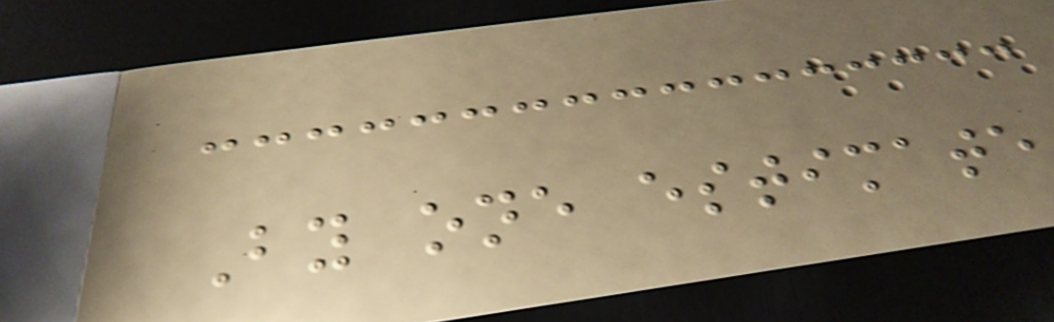By one estimate
